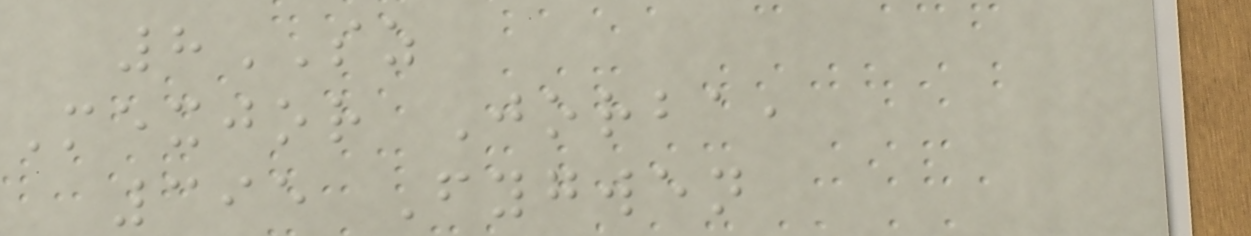8SZ
Mexjor Jorba,
395 Fygwen
